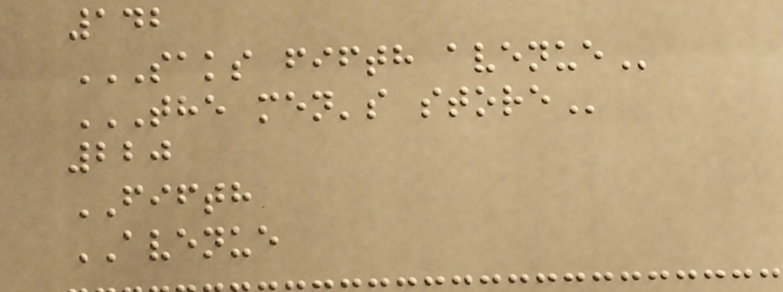142
SAKS FIFTH AVENUE
THE MEN'S STORE
220
FIFTH
AVENUE
